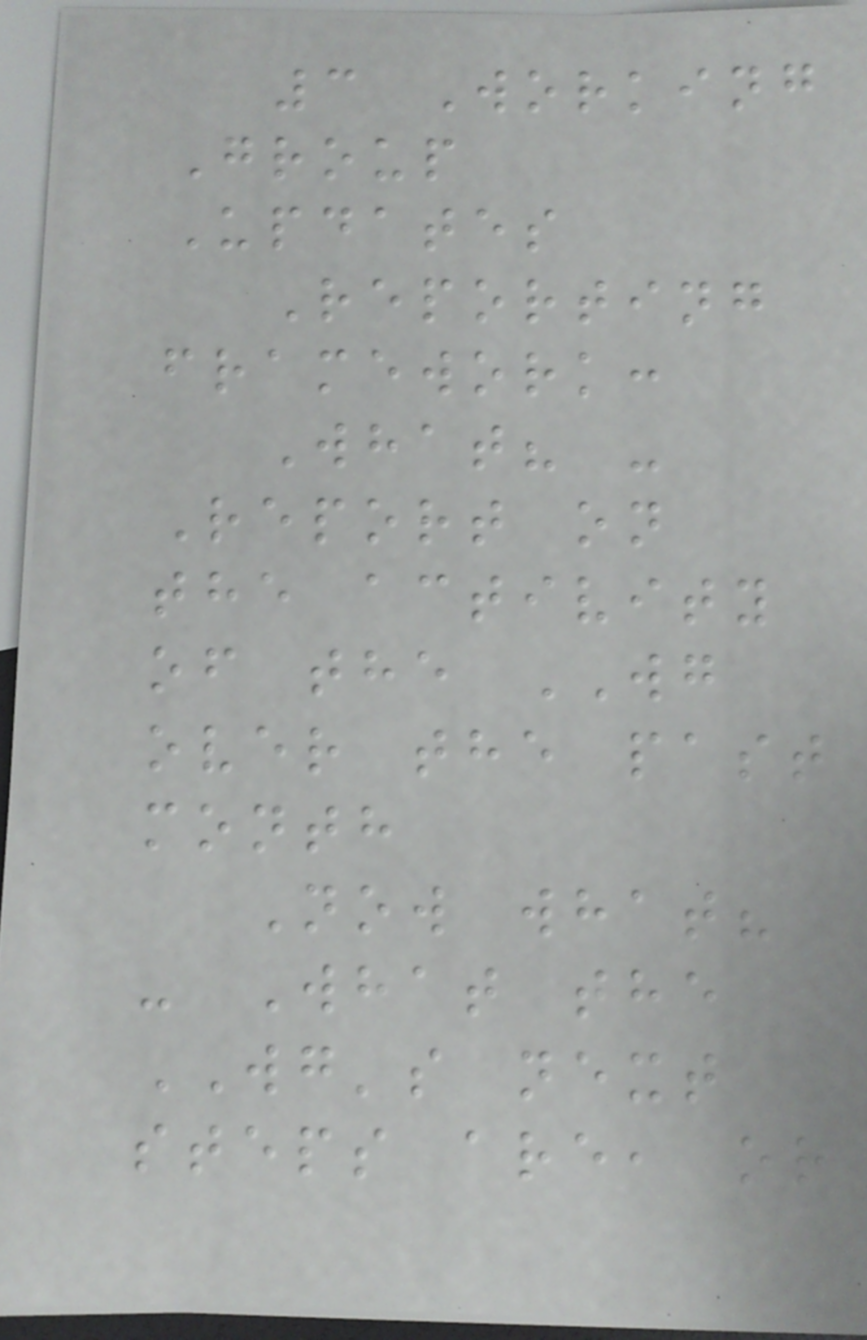3 Working
Group
Updates
Reporting
framework:
What? -
Report on
the activity
of the WG
over the past
month
Now what?
- What the
WG's next
steps are, or
